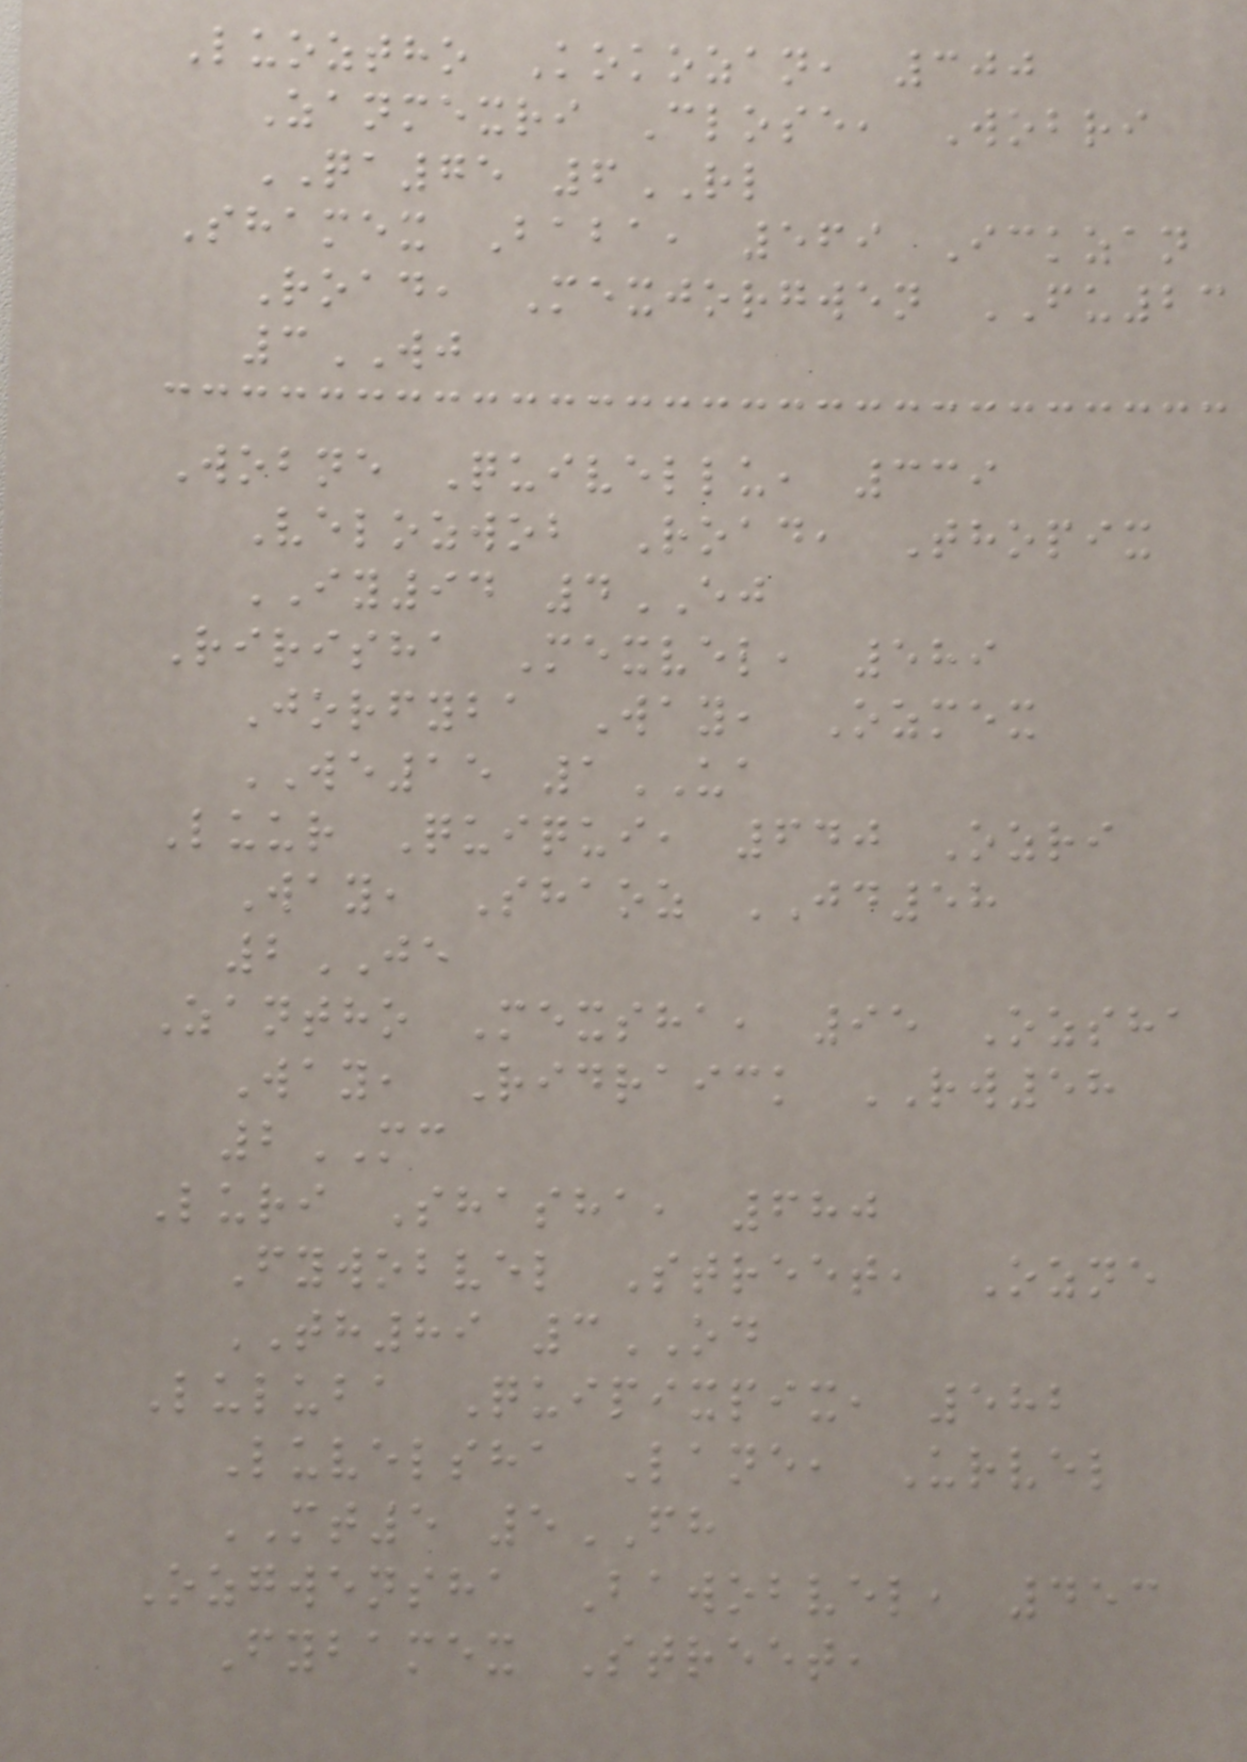Luoztho Kokozan, 300
Zanmexri Close, Wobri
QA75 6RL
Shamex Baba, 569 Ickzan
Road, Mexjorgwen FU23
3WJ
Wobne Quivellu, 339
Velozwob Road, Thopix
IY94 4EJ
Ririsha Mexvel, 589
Jorfyba Way, Ozmex
WE15 1UA
Luur Quiqui, 640 Ozri
Way, Shaoz JD58
2JE
Zantho Mexsha, 95 Ozsha
Way, Ridraick RW58
2MC
Luri Shasha, 680
Fywobvel Street, Ozne
TH89 3OD
Luluba Quipixpix, 582
Luvelsha Lane, Urvel
MT5 5FH
Ozgwensha Bawobvel, 453
Fybamex Street,
